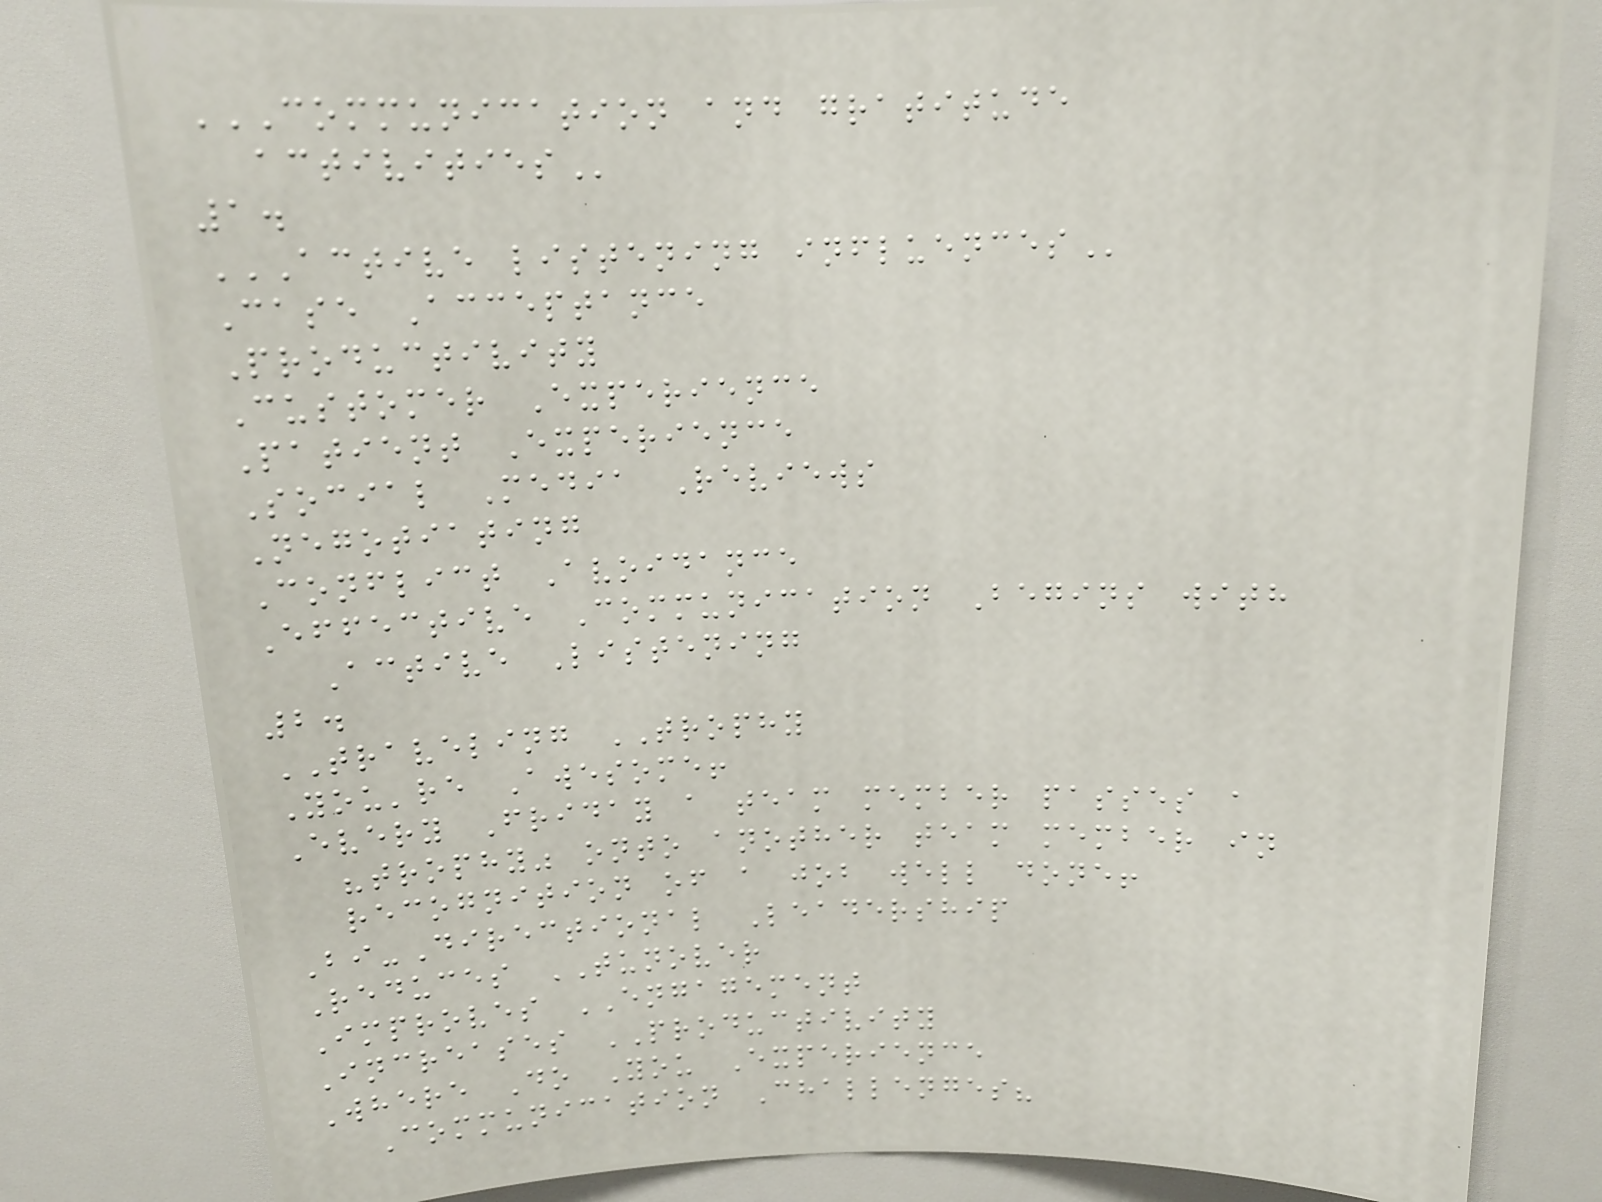COMMUNICATION AND GRATITUDE
ACTIVITIES
1.
ACTIVE LISTENING INFLUENCES
Case Acceptance
Productivity
Customer Experience
Patient Experience
Social Media Reviews
Negotiating
Conflict Avoidance
Effective Communication Begins with
Active Listening
2.
TRAVELING TROPHY
You're Awesome!
Every Friday a team member passes a
"trophy" onto another team member in
recognition of a job well done!
Bi-Directional Leadership
Reduces TUNOVER
Improves ENGAGEMENT
Increases PRODUCTIVITY
Where Do You Experience
Communication Challenges?
